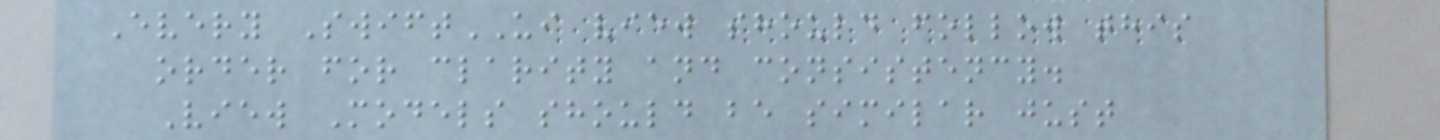Every SwiftUI view should follow this
order for clarity and consistency.
View Models should be similar just
